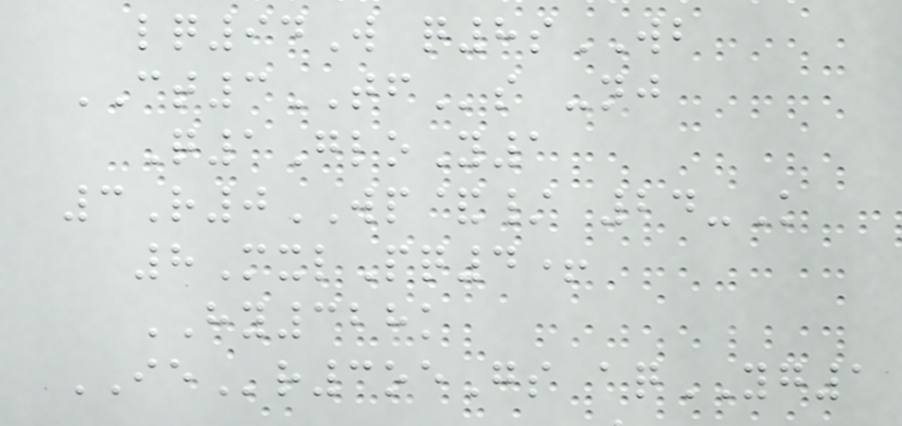lq94W q8sWB
CT3TFs -nj
Q1GloY1
3R0WP&/ 24-K
8MxlPq4+
HY328k
IEr3oeGs aqYG1
